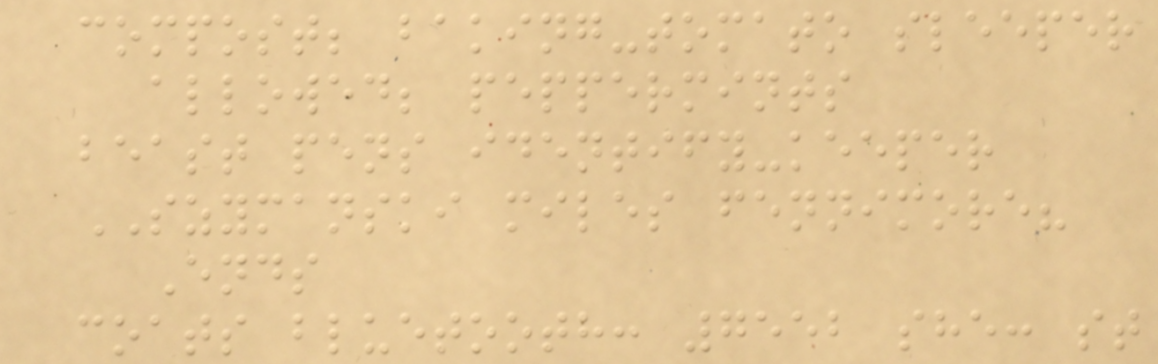compost; baking-tomato sleeper
allowed; peppermints
beast pens identify-keeper
SZYMANSKI miles fennimore?
Ends
coats bluetooth: 7552 she: st
